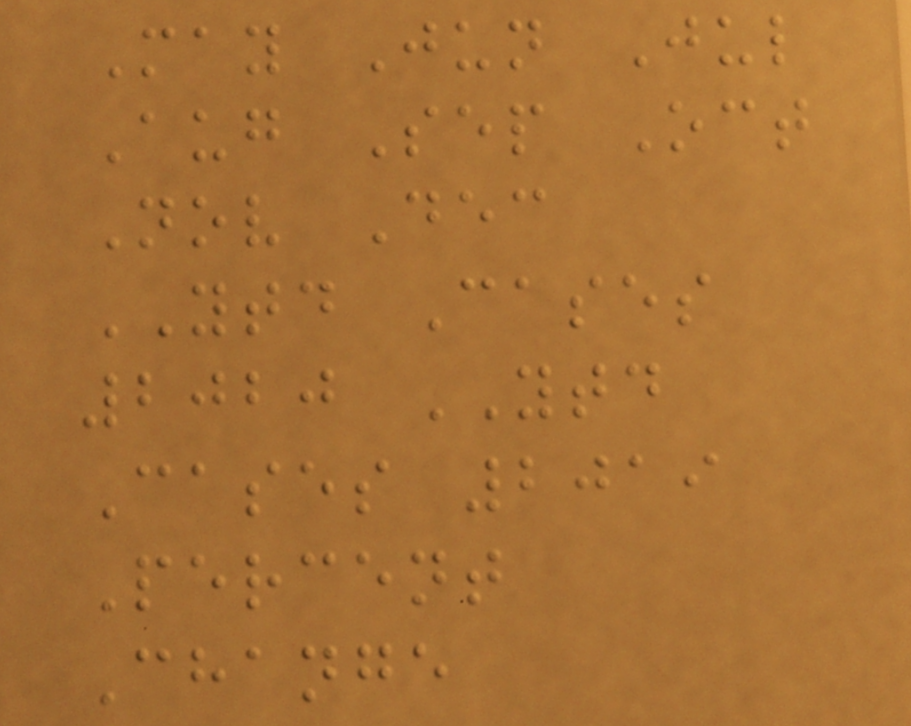May Jun Jul
Aug Sep Oct
Nov Dec
YTD Cases
2020 YTD
Cases 2019
Percent
Change
